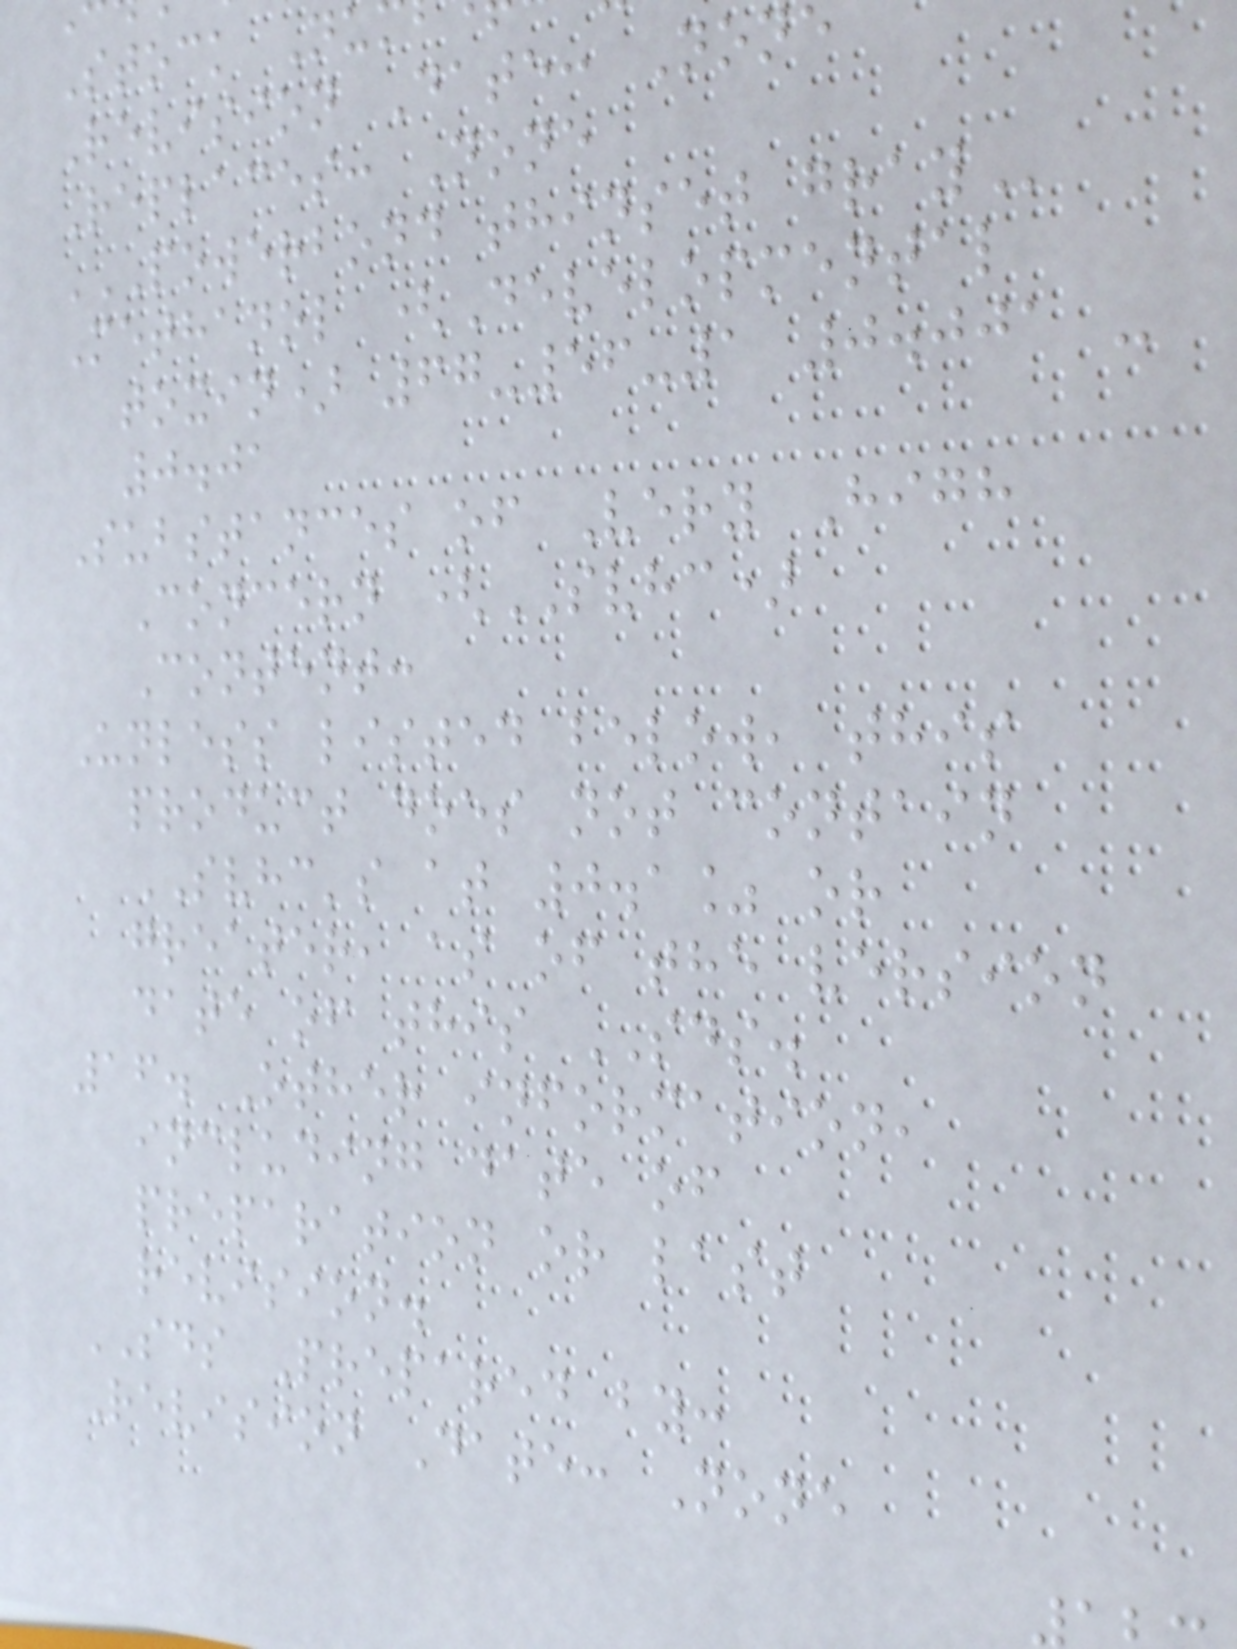Stock Nu
Revision Date: None
Replaces: None
POWERBOND THINSET GRAY
Methanol (Developmental
toxin) 67-56-1 0.001 -
0.01
Substances of Very High
Concern (SVHC)
Content:
Unless listed below, this
product does not contain
SVHC's at 0.1% or
greater, as of the version
date of this SDS.
16. Other information,
including date of
preparation or last
revision.
SDS Prepared by:
Revision Date: None
